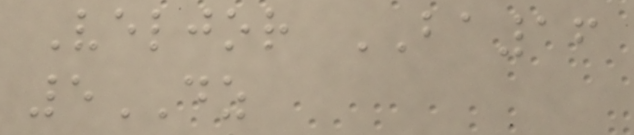Veljor BA16
5DZ
